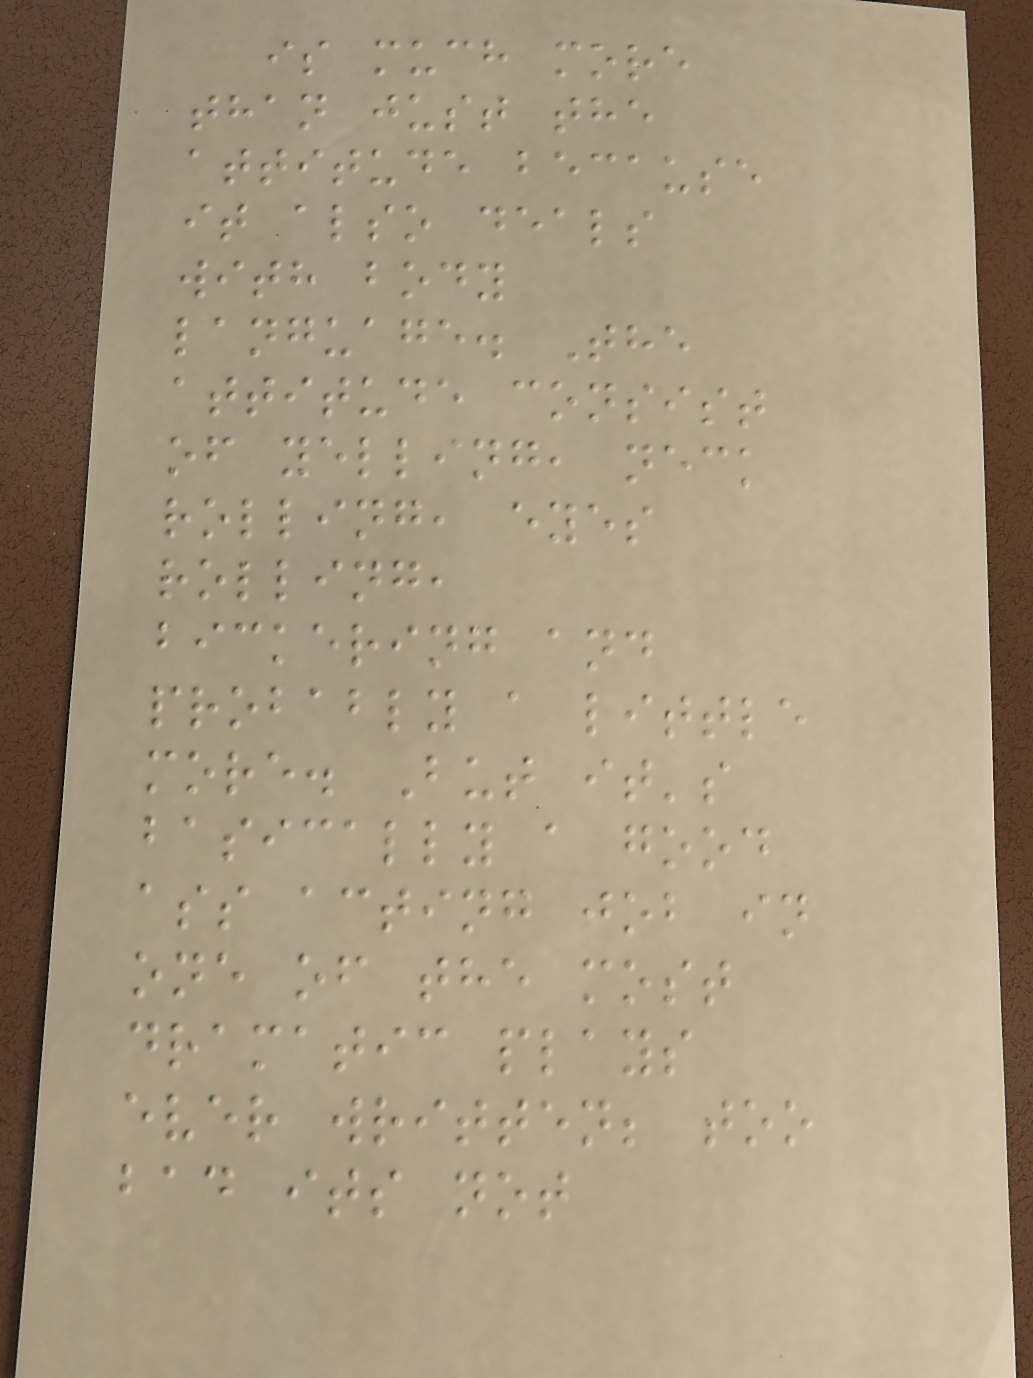is much more
than just the
attitude because
it also deals
with body
language. The
attitude consist
of yelling, neck
rolling, eyes
rolling,
bickering and
probably a little
more. But it's
basically a good
ass acting job in
one of the most
dramatic plays
ever written; too
bad its not
